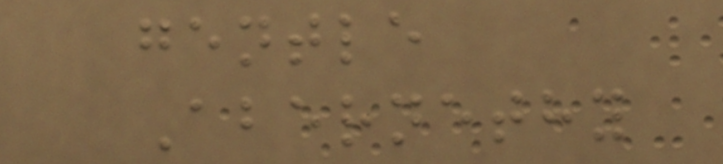gentle
Abernethy
